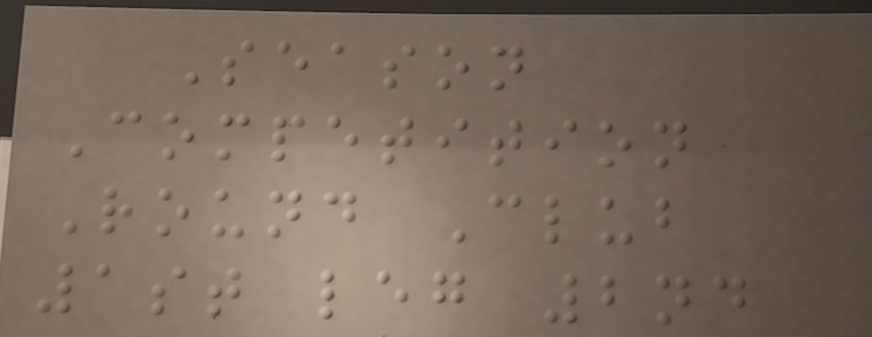Season
Competition
Round Club
1st leg 2nd
